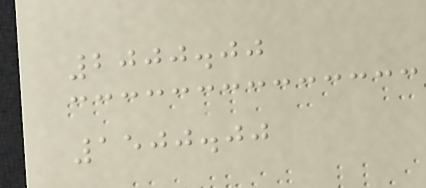2000.00
1500.00
